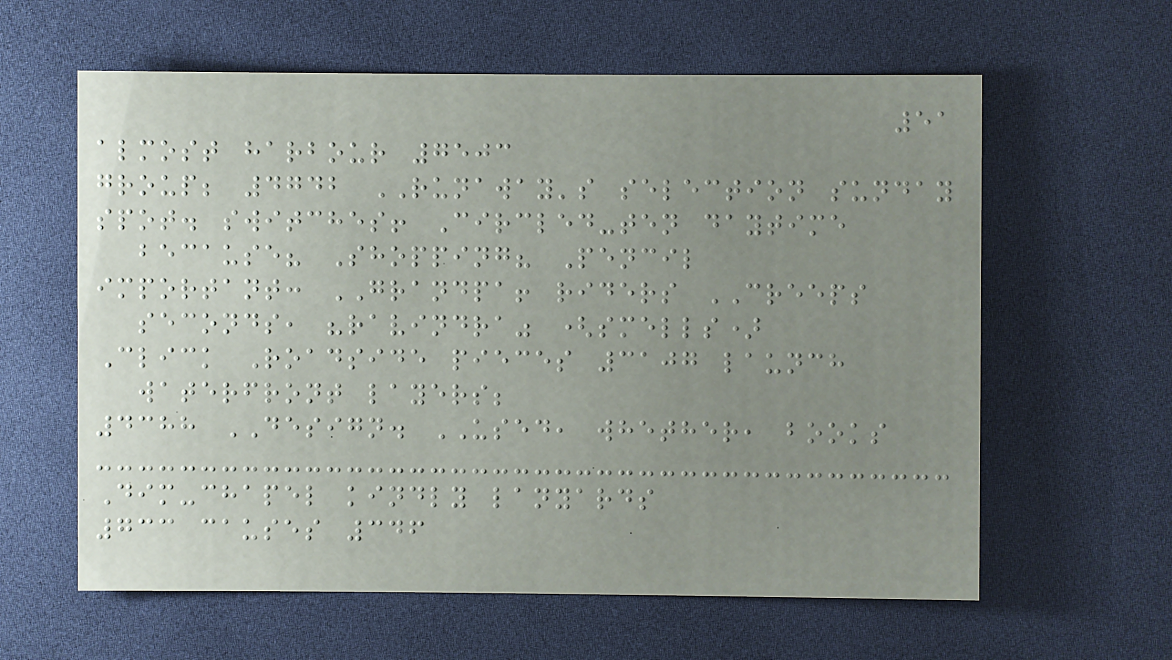51
almost harbour 7503
group; 4742 RUNAWAY's selection sunday
spot. switches! Circled-ten daytime
because? Shopping? Pencil
important: GRANDPA! riders CREEPS
seconds, "ravindra" (smells)
Click Roadside pieces 3107 launch
waterfront layers;
4388 DESIGN. USED, whether, books
Dim-chapel kindly lanyards
733 causes 346
